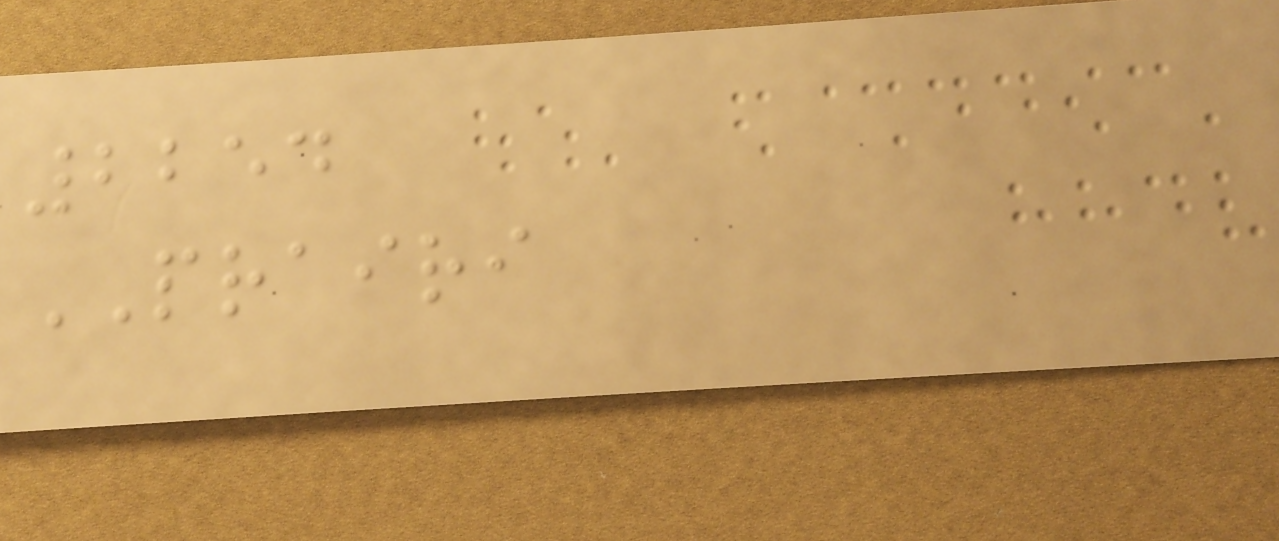2254
PRAIRI
